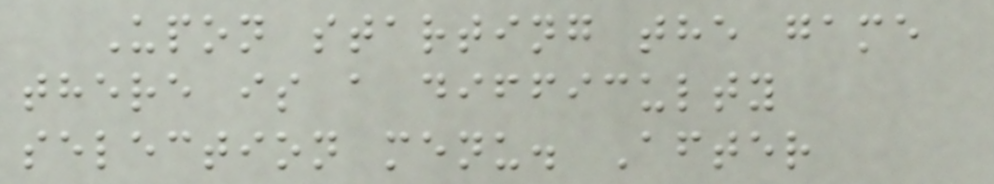Upon starting the game
there is a difficulty
selection menu. After
